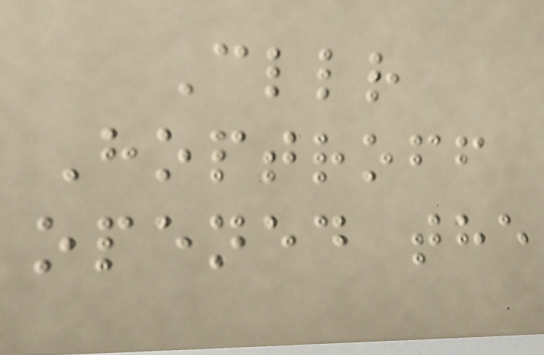Cllr
Hoptroff
opened the
